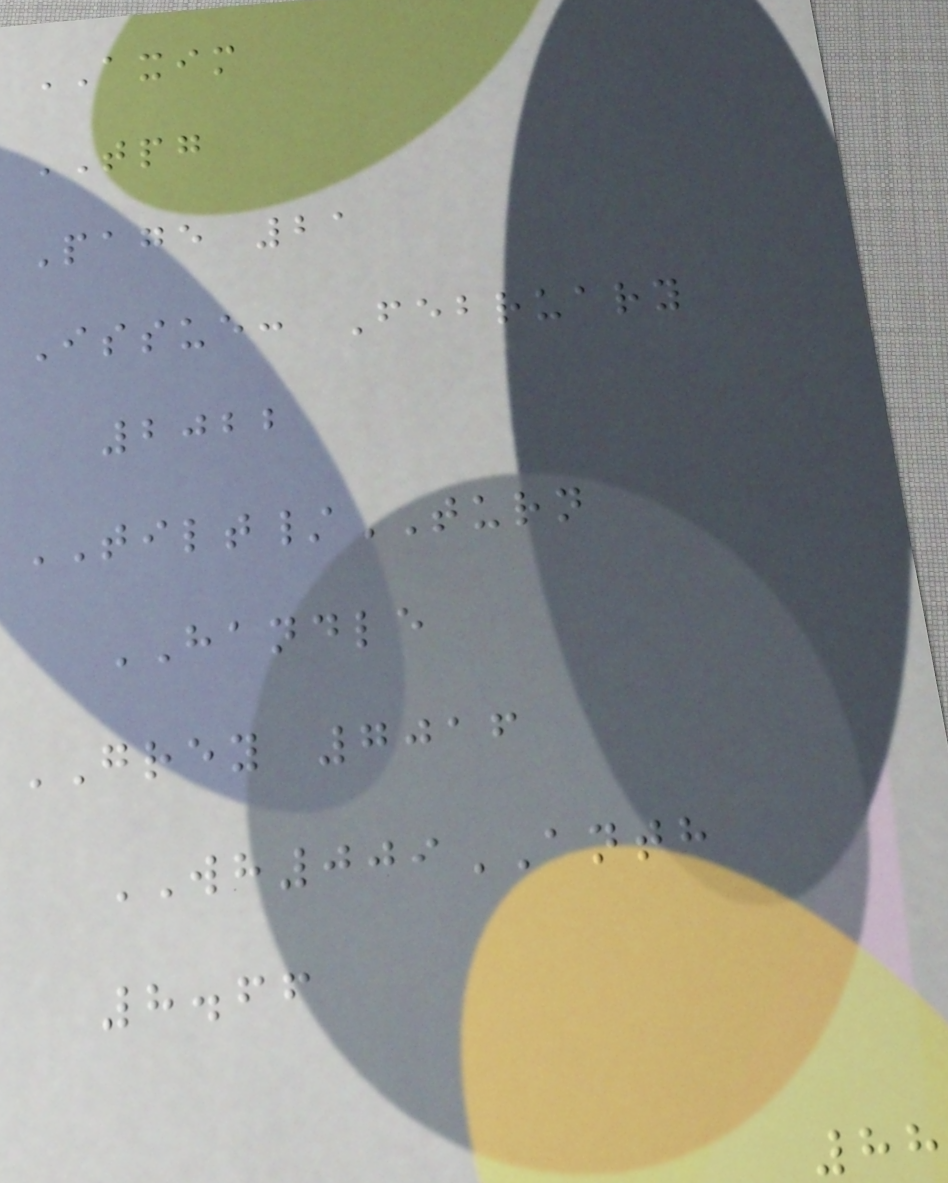AXIM
TPG
Page 21
Issue: February
2022
TILT/TURN
HANDLE
GREY 7016
WH009ANTH
8.66
88
